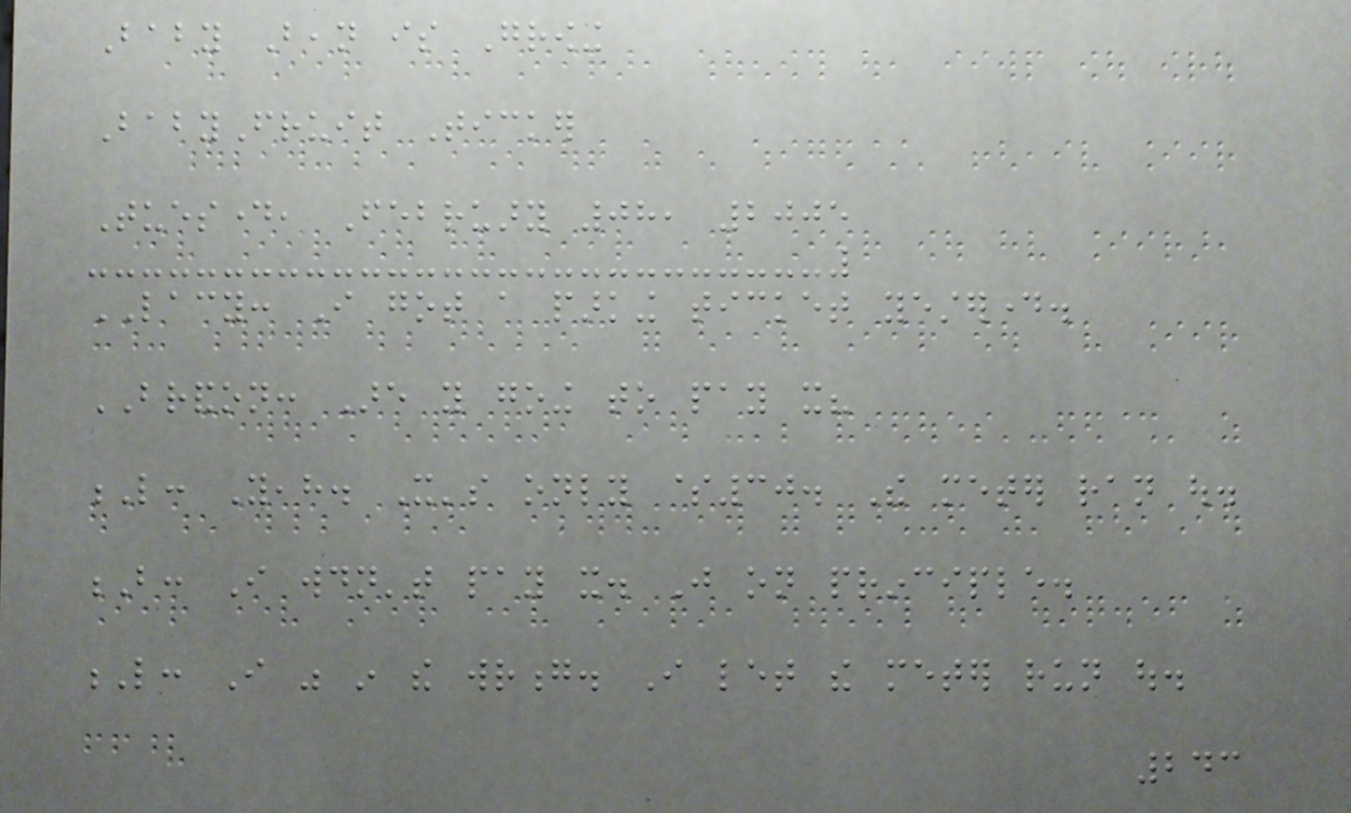Baby Bean is Growing
BabyFruit Ticker
Tuesday, February 08, 2005
LACY: I got a parking ticket yesterday.
BRANDON: Are you going to pay it?
L: Yeah. It's only $30. The meter ran out.
B: I wouldn't pay it. Just on principle.
L: I was in the wrong. I let the meter run out.
243
